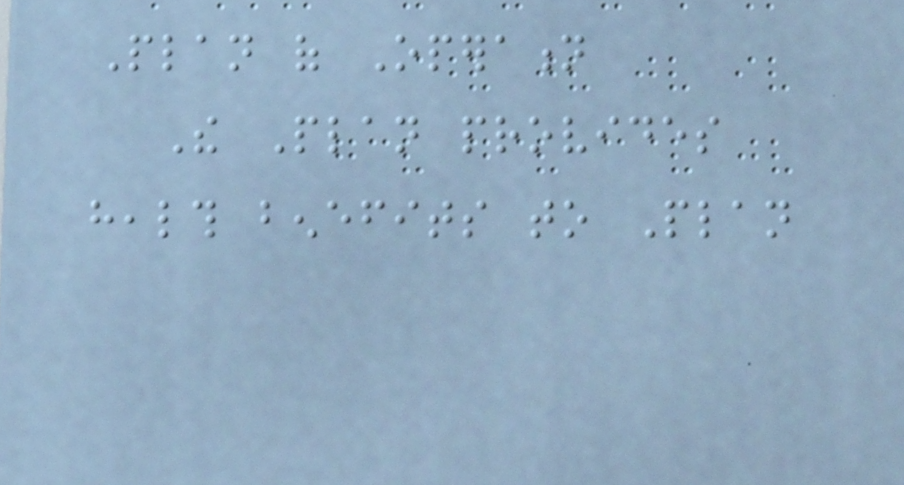Plan of Operation
The Plan provides
health benefits to Plan
